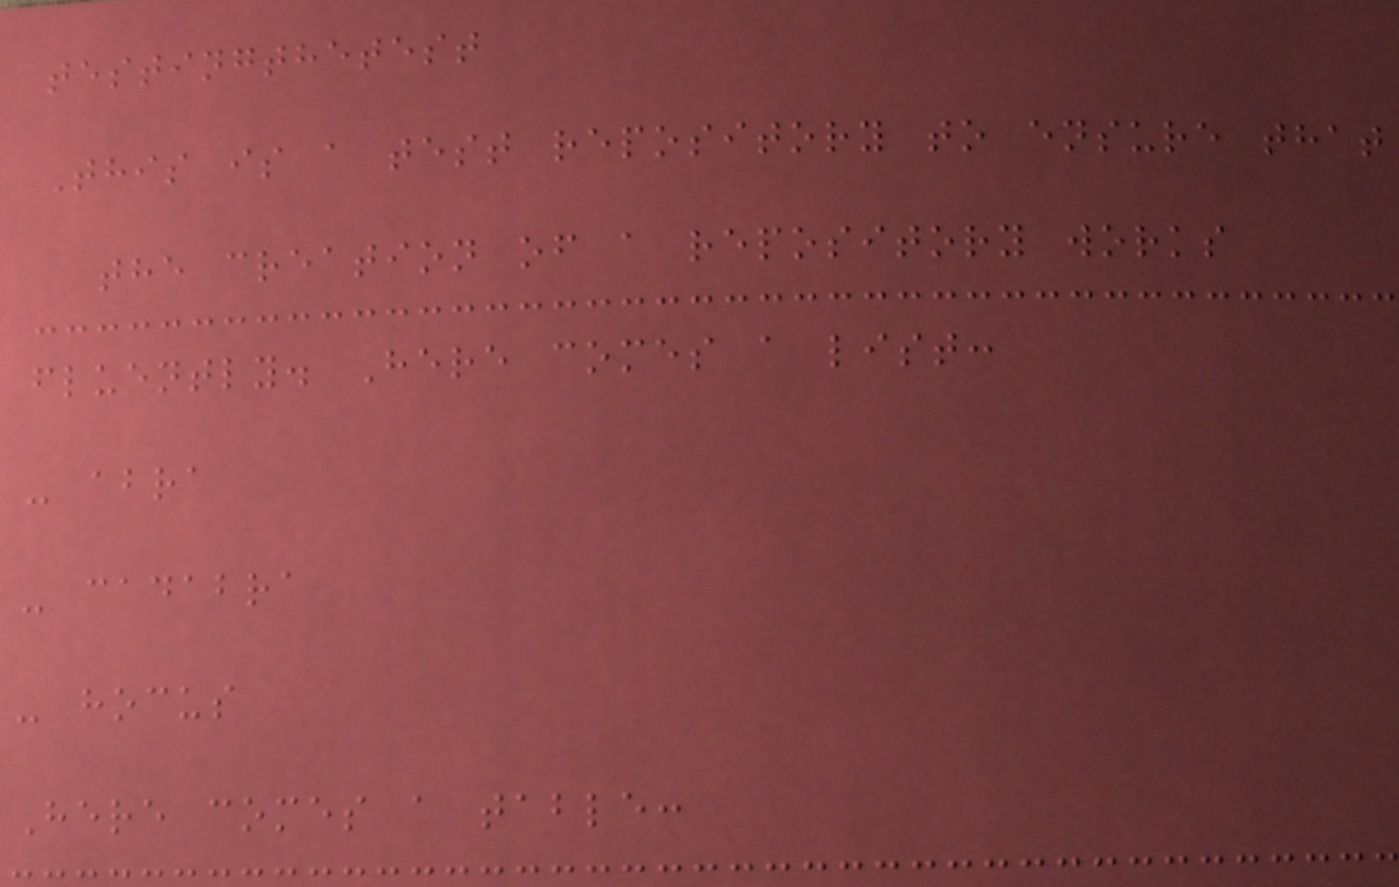testingthetest
This is a test repository to ensure that
the creation of a repository works
fluently. Here comes a list:
- abra
- cadabra
- hocus
Here comes a table:
